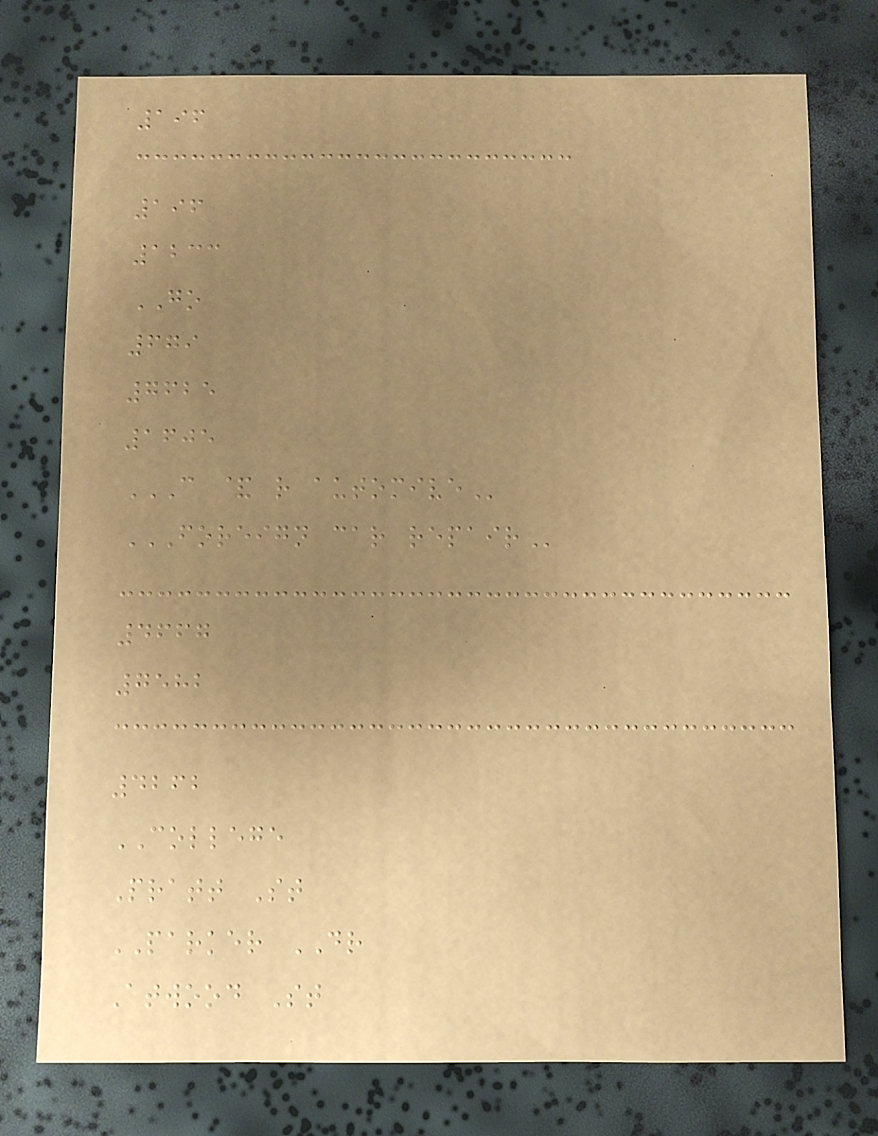196
196
1233
GO
679
7625
1605
C & R AUTOMIVE
FOREIGN CAR REPAIR
4667
7582
4262
COLLEGE
Pratt St
PARKER DR
Atwood St
